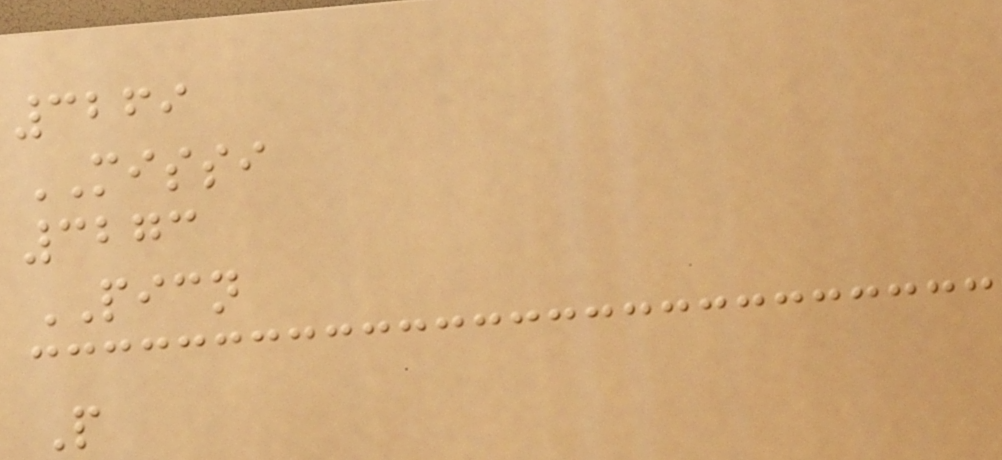3269
MISSI
3273
PICN
P
